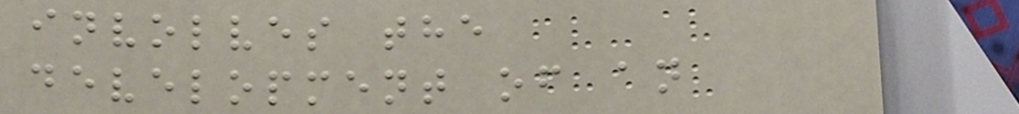involves the
development of an
